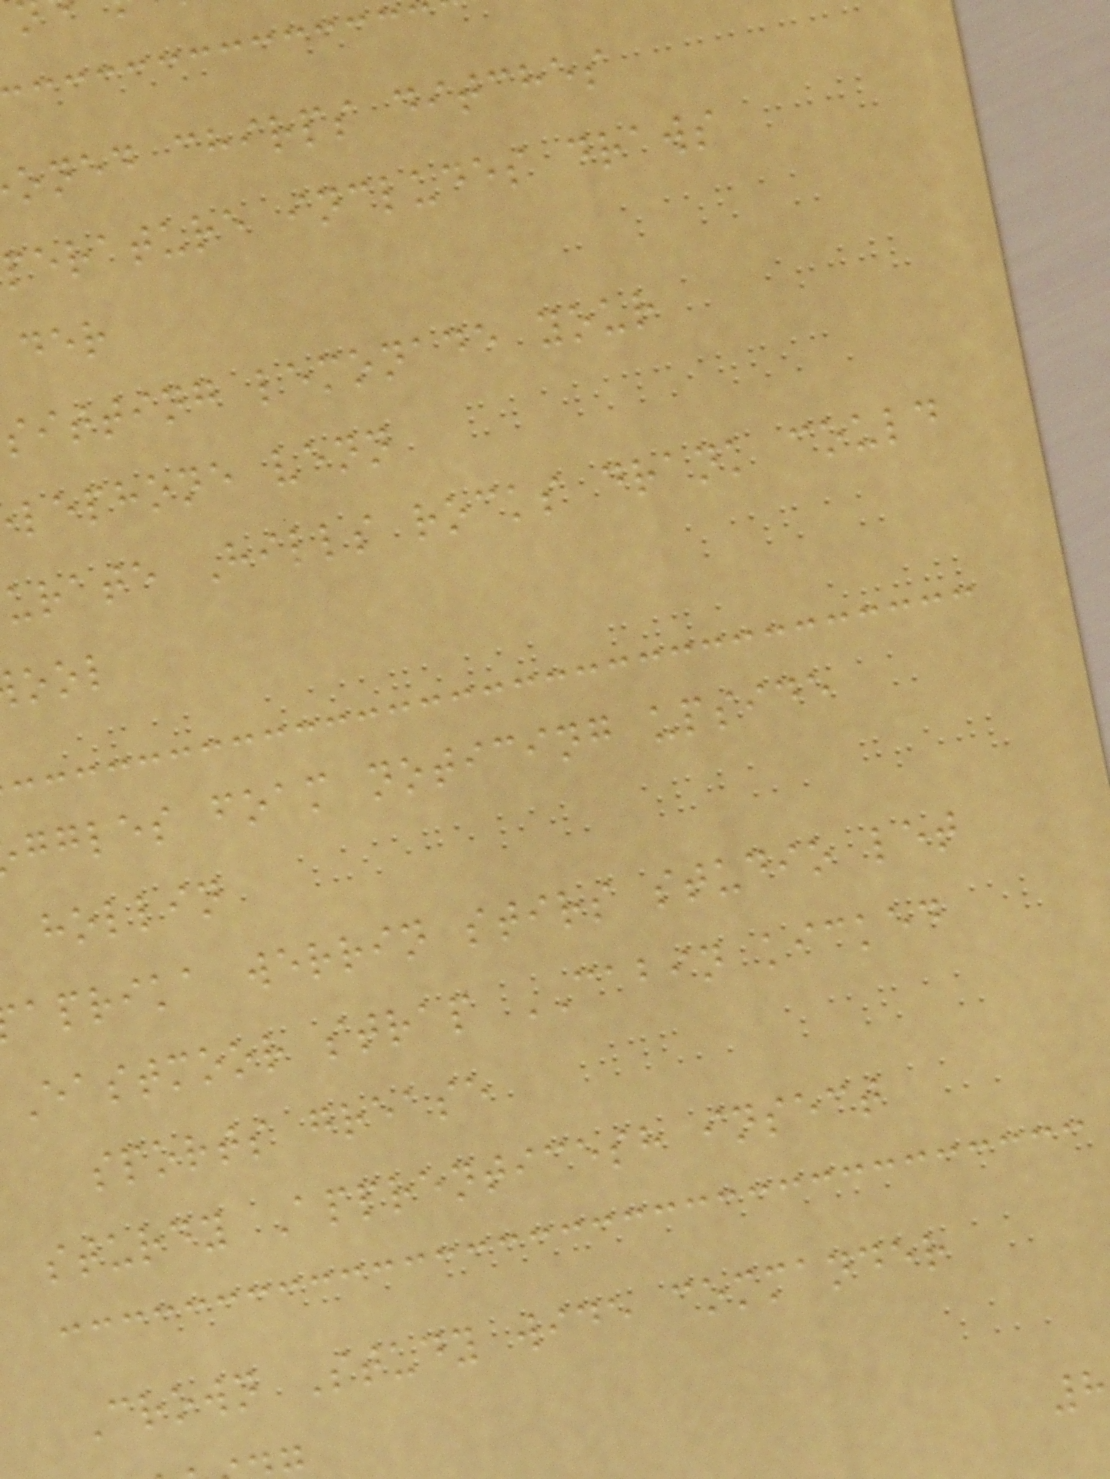oned chirps ditches
perature includes draws
sitting lemonade your
lephone venn
urate Hills rocks drank could
ggles foam noticing upside
hollin
aprika werrin stirs studio let
Eastmoor strap CABIN kicked
sports grease
sturdy Apprenticesh insect
Crown Study wide commander
